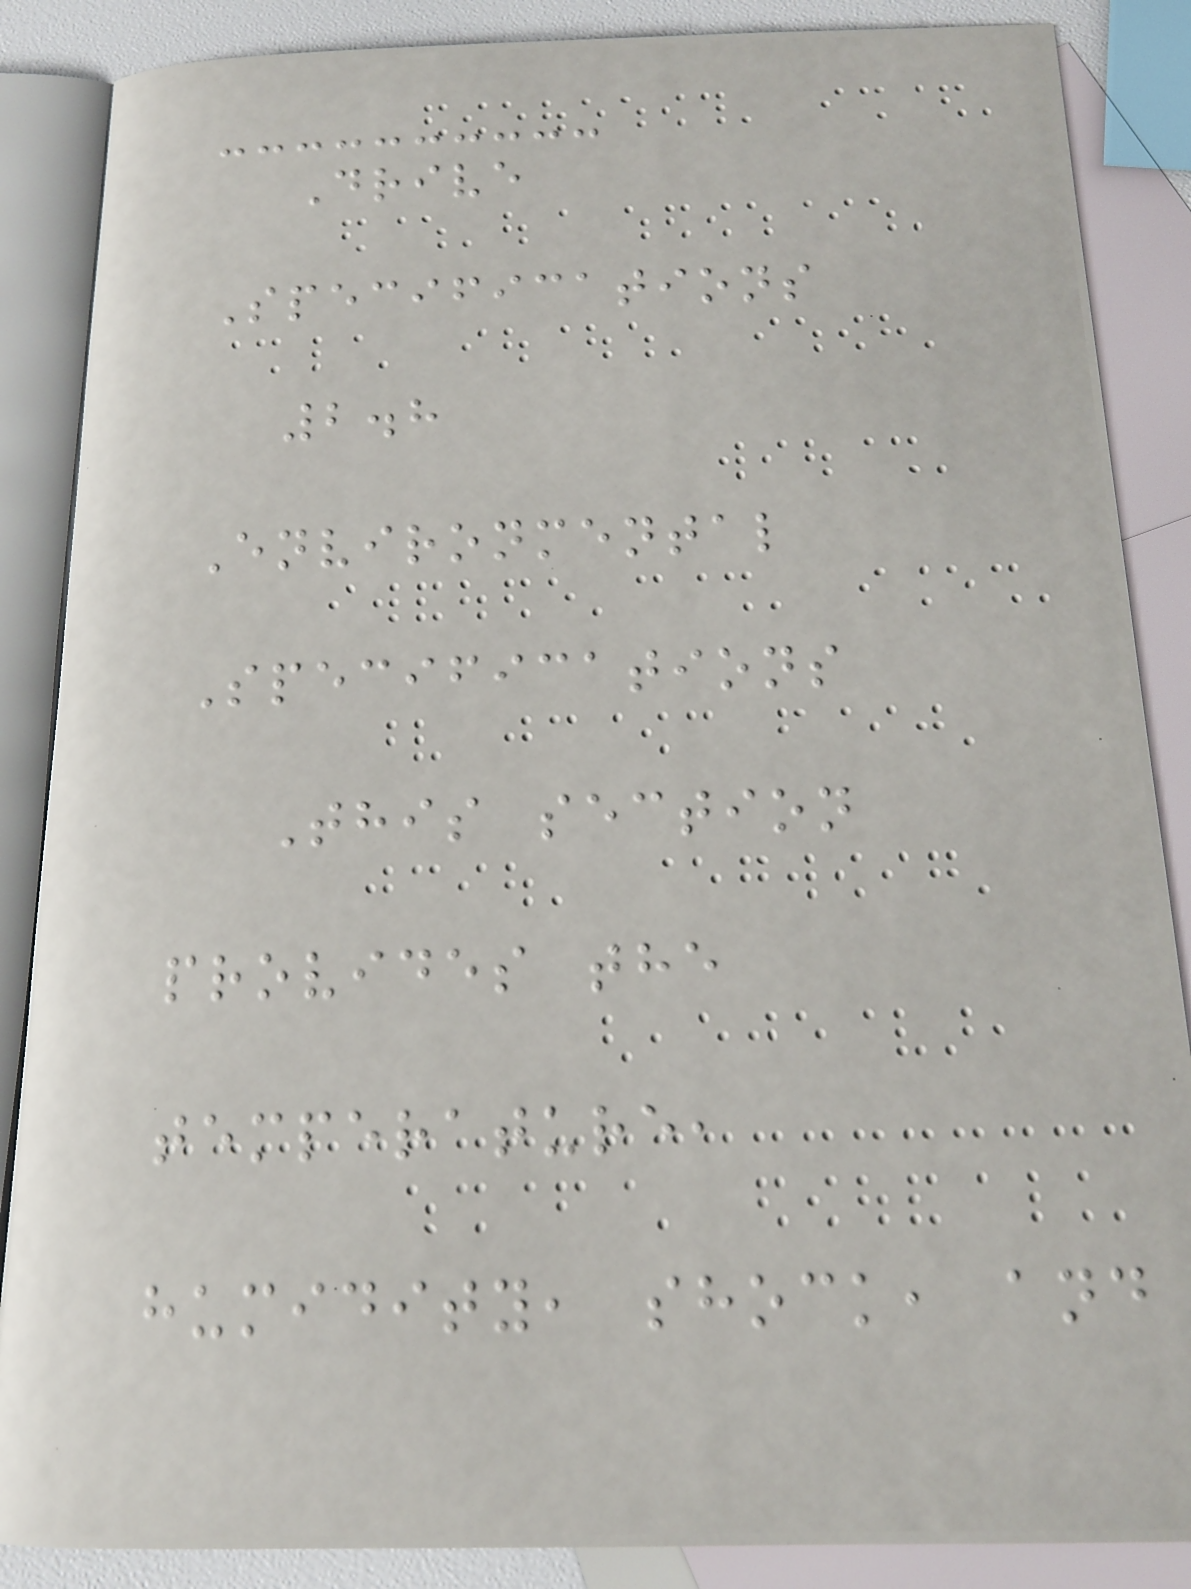Drive
Specifications
2.8
Environmental
Specifications
This section
provides the
temperature,
humidity, shock, and
